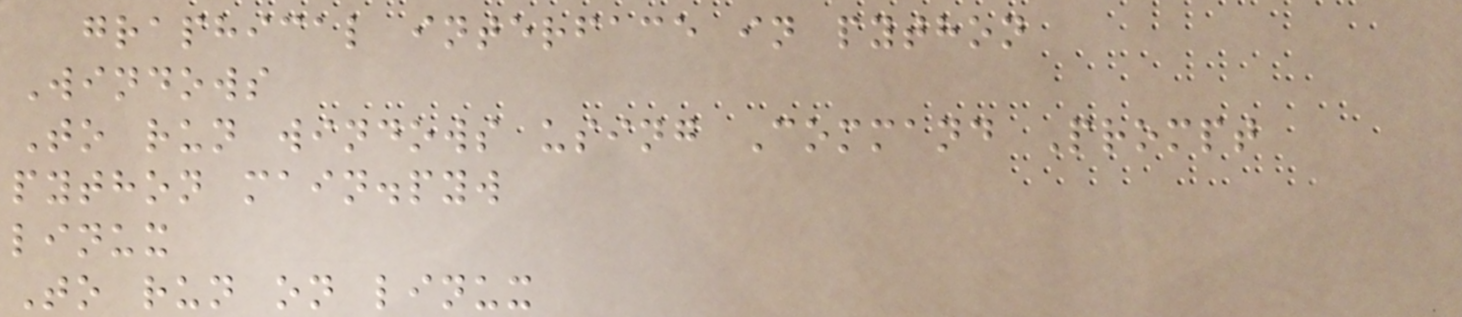graphical interface in python
Windows
To run windows using Command Prompt
python main.pyw
linux
To run on linux
